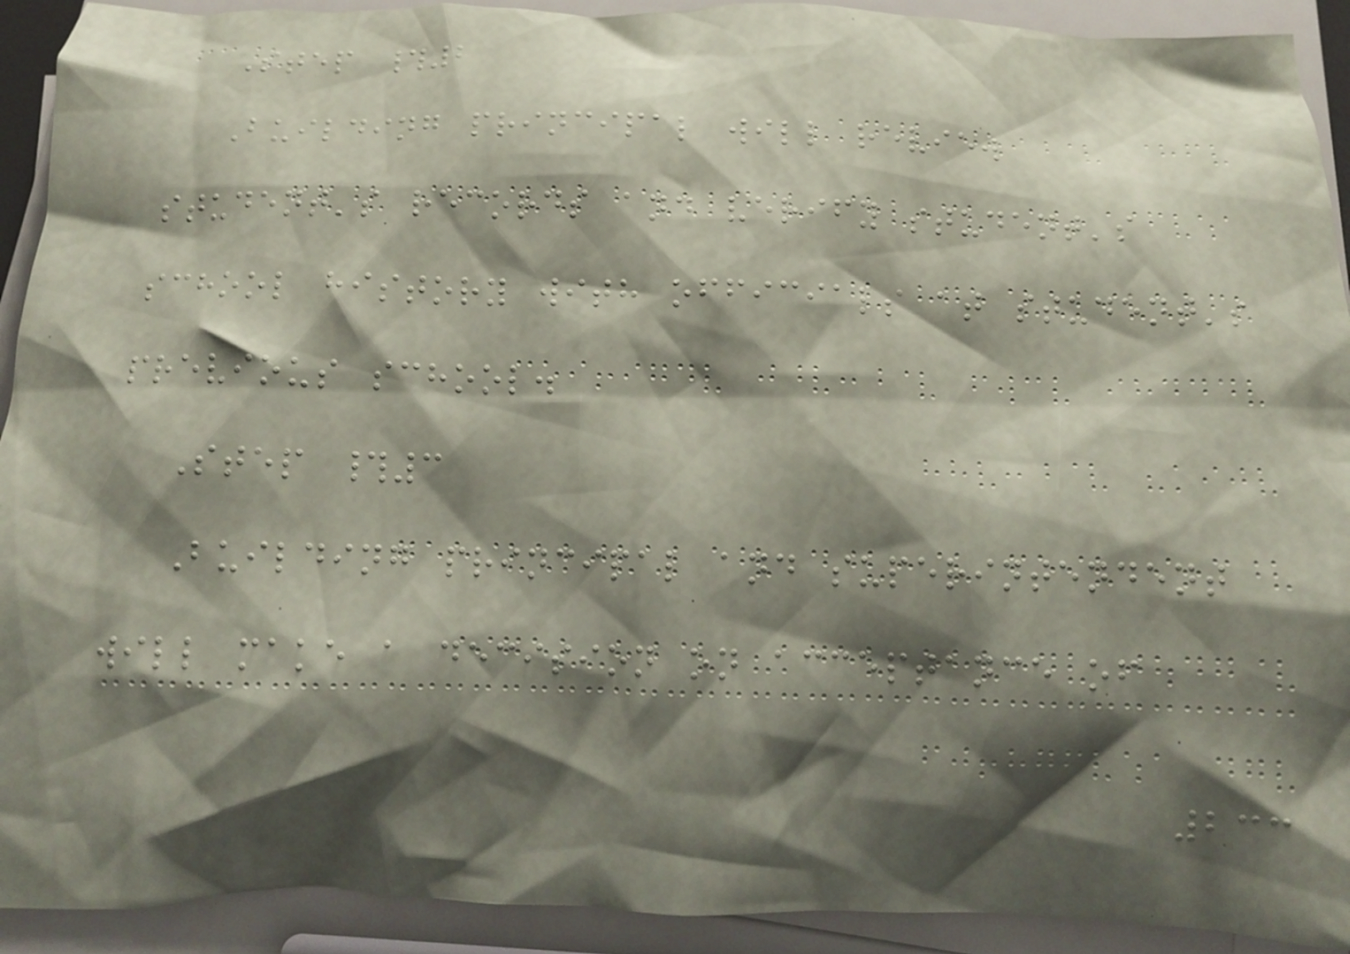Step #2
Building principal will review
student's records and verify student's
school history with officials at student's
previous school.
Step #3
Building principal and superintendent
will make a decision on acceptance of
233
